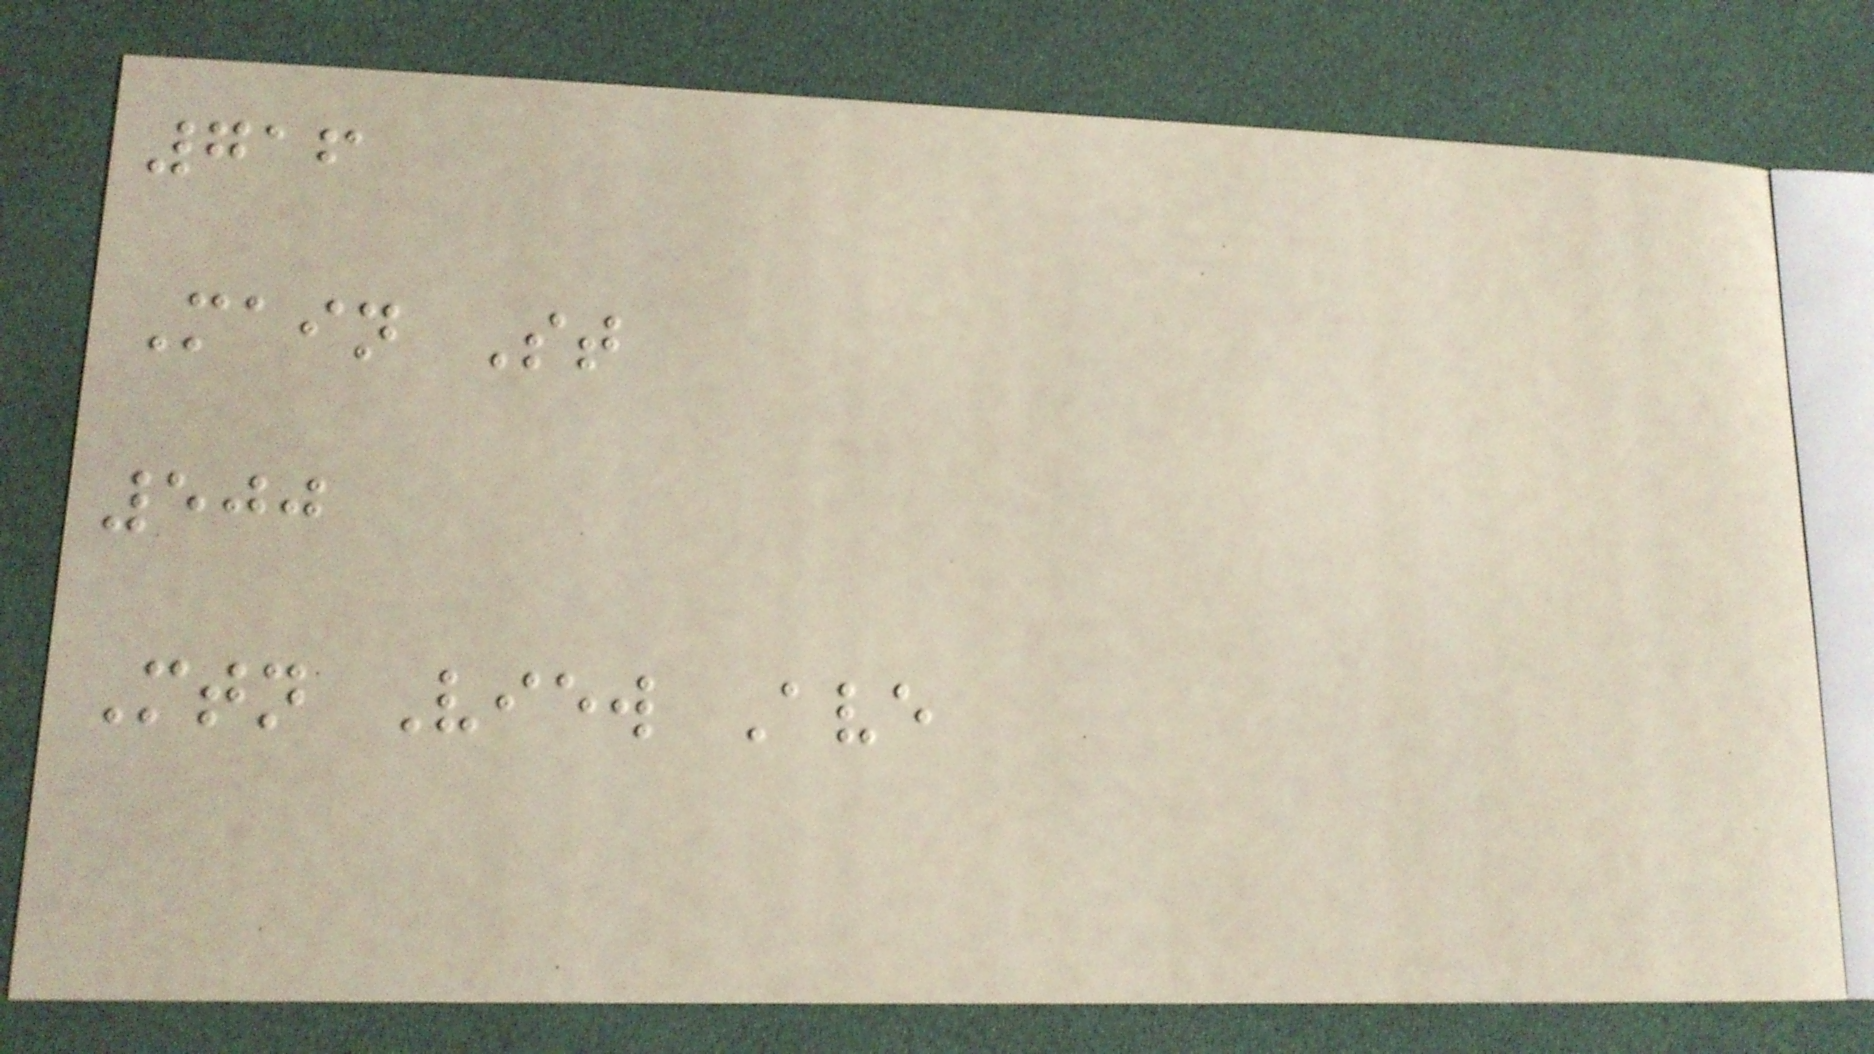716
Main St
500
Mtn View Ave
